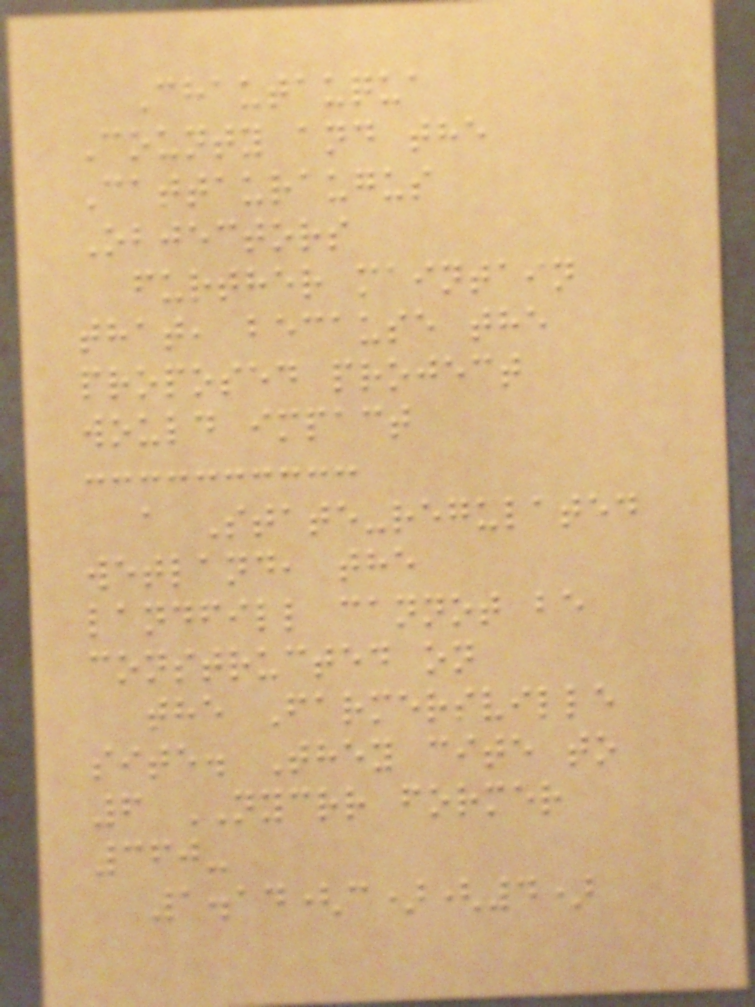Chautauqua
County and the
Cattauraugus
Objectors
further maintain
that, because the
proposed project
would impact
a State-regulated
wetland, the
landfill cannot be
constructed on
the Farmersville
site. They cite to
6 NYCRR former
360-
1.14(c)(4)
